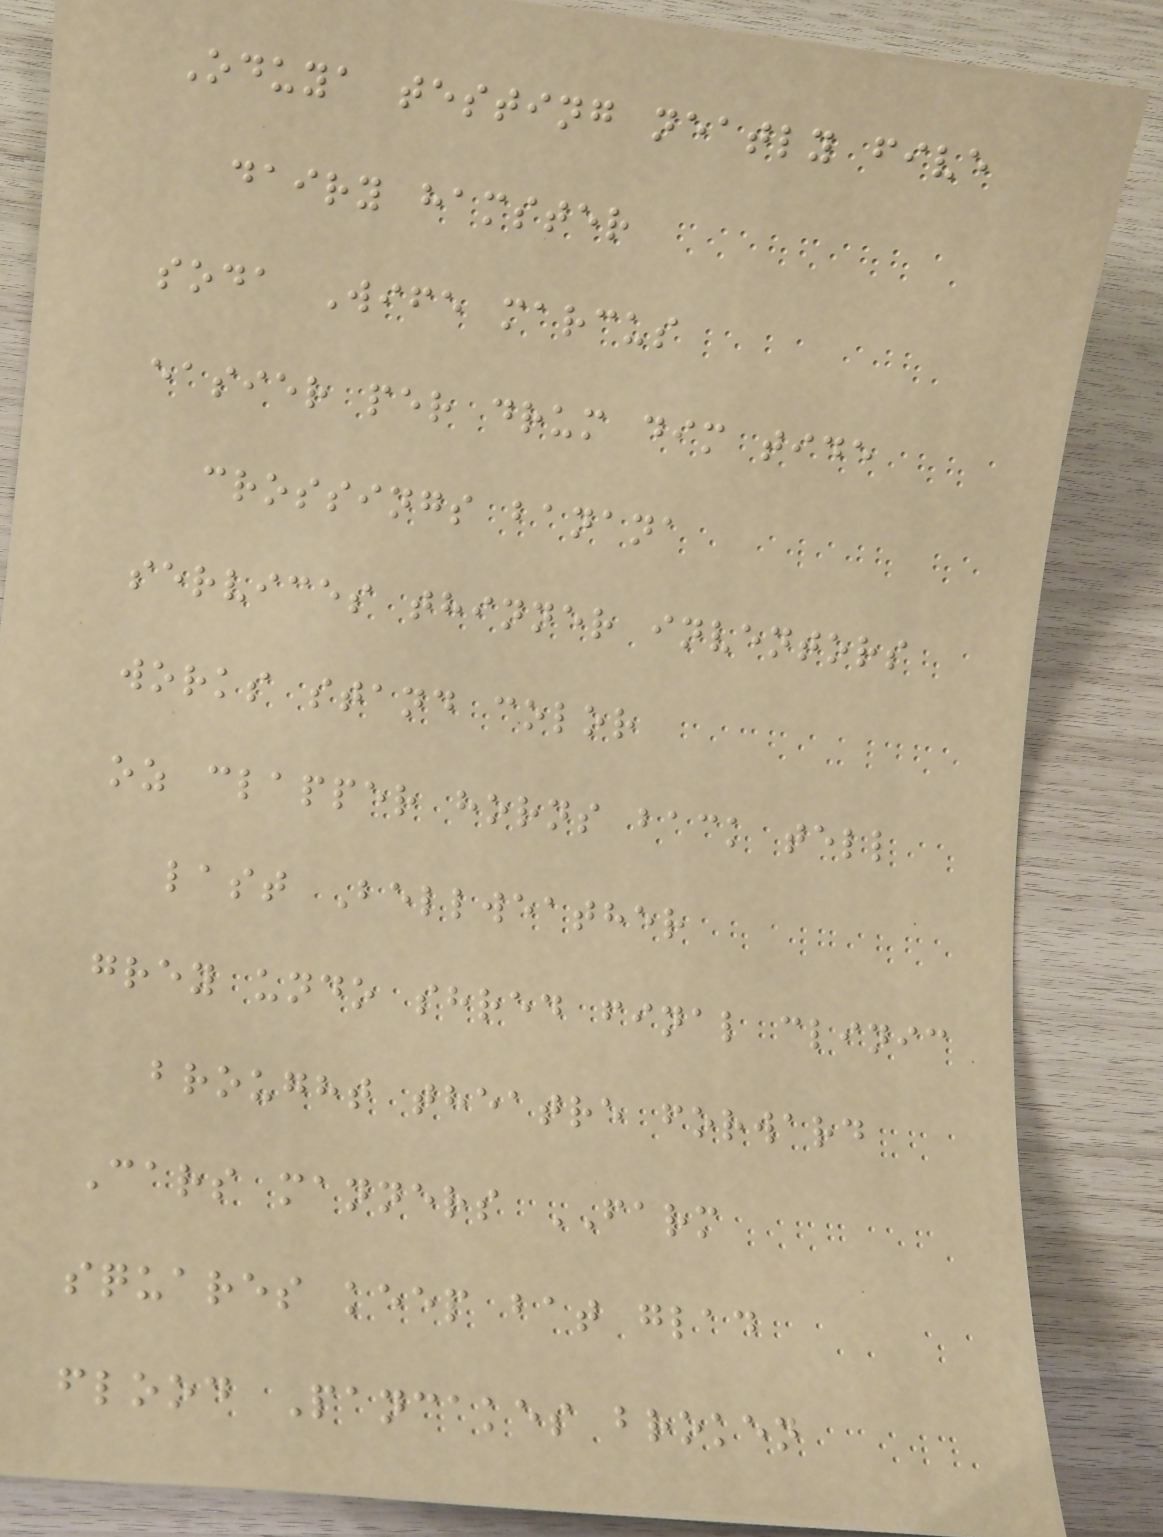Oduya testing neatly five
dairy hamster
soda Wife marcus
easier per drum dim tide
crossings banana
services thinner inventors
works stand color
oz clapper horns back tell
last Bellweather
grey undo shred final clinic
brought theatre forward
Cars manners FARM
squares keep bat glad
flood Pancakes broken
